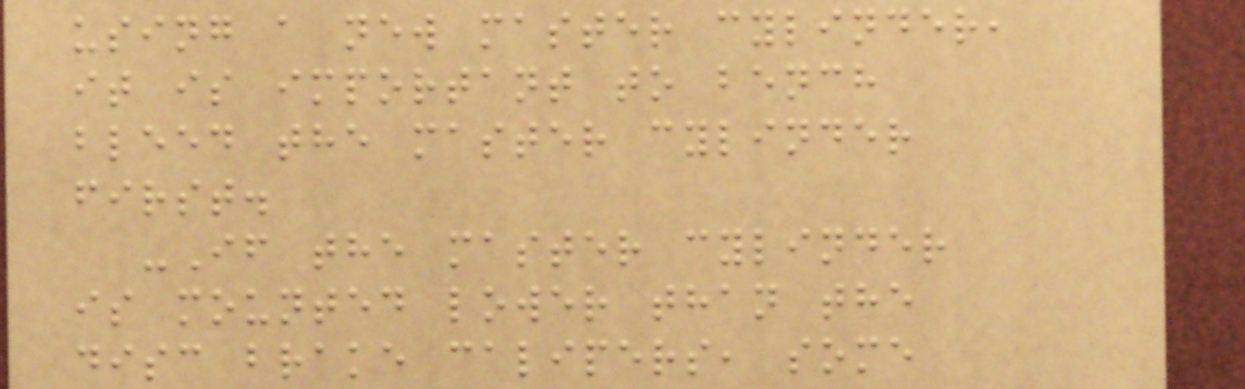using a new master cylinder,
it is important to bench
bleed the master cylinder
first.
-If the master cylinder
is mounted lower than the
disc brake calipers, some
